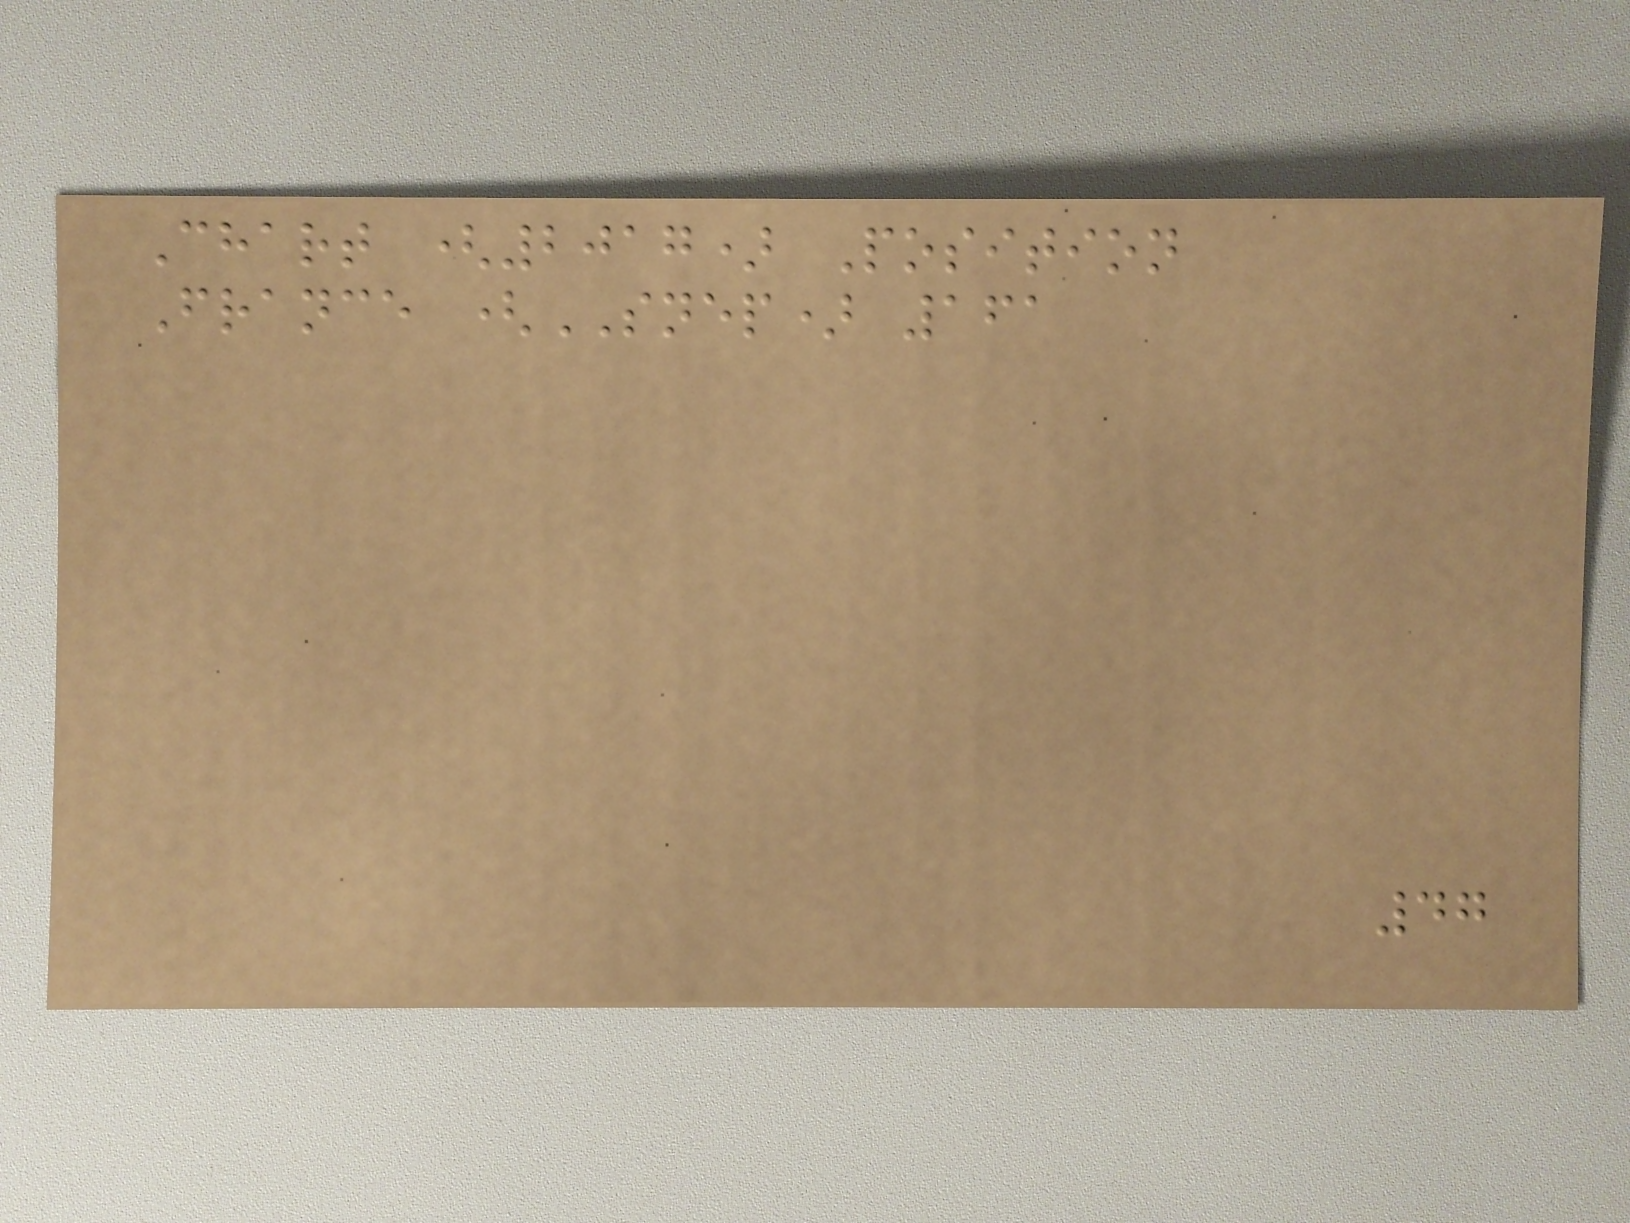Chart (2017) Position
France (SNEP) 161
47
